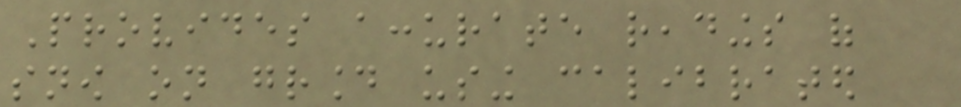Provides accurate readings of
snow on ground using calibrated
